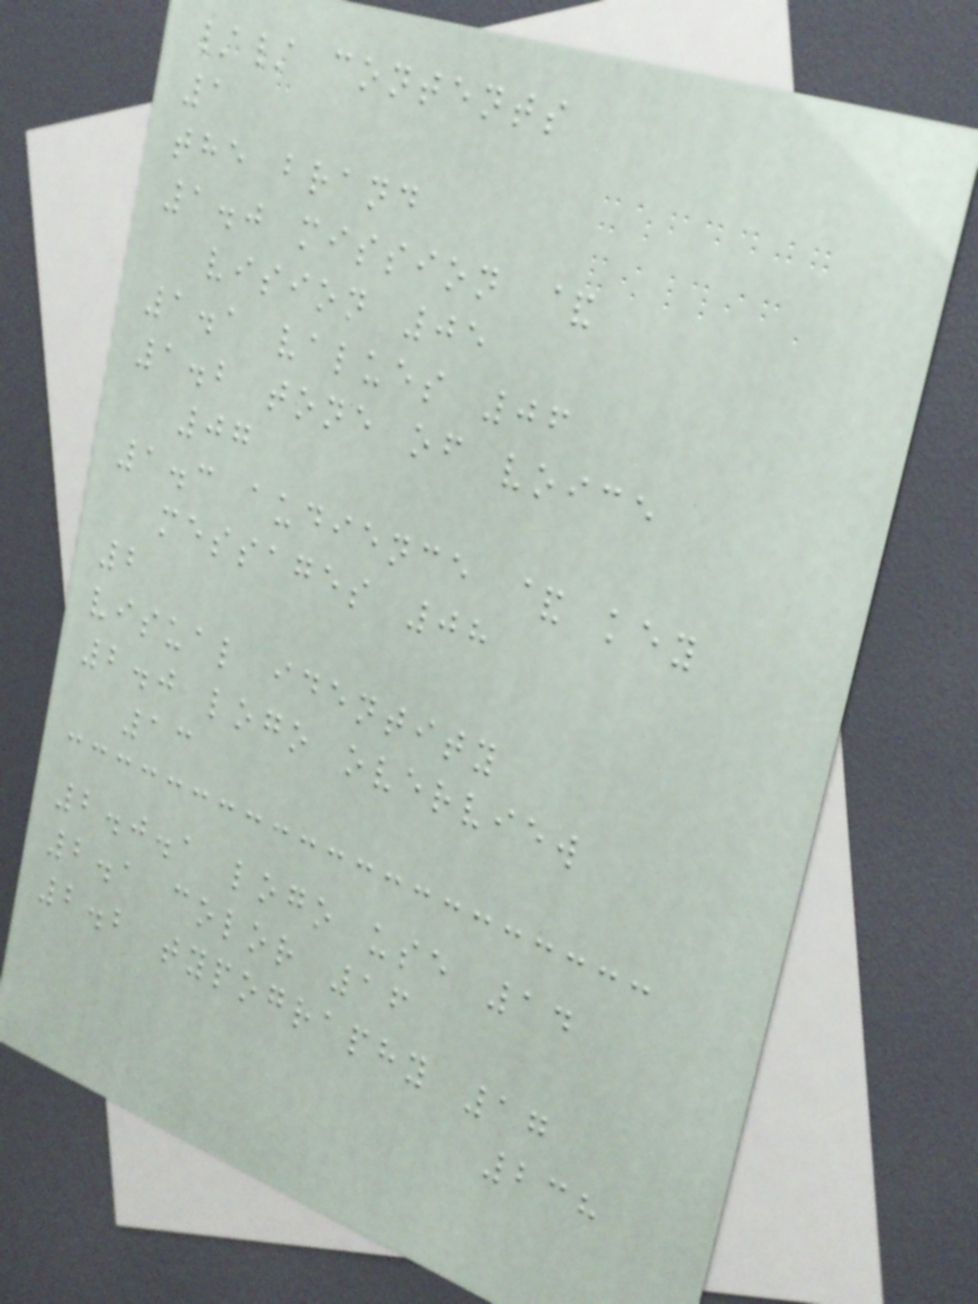// contents
1
the brand
1.0 mission &
vision 05
1.1 values 06
1.2 tone of voice
07
1.3 audience & key
messages 08
2
visual identity
2.0 logo overview
13
2.0.1 logo use 14
2.1 color 16
2.2 typography 17
238
